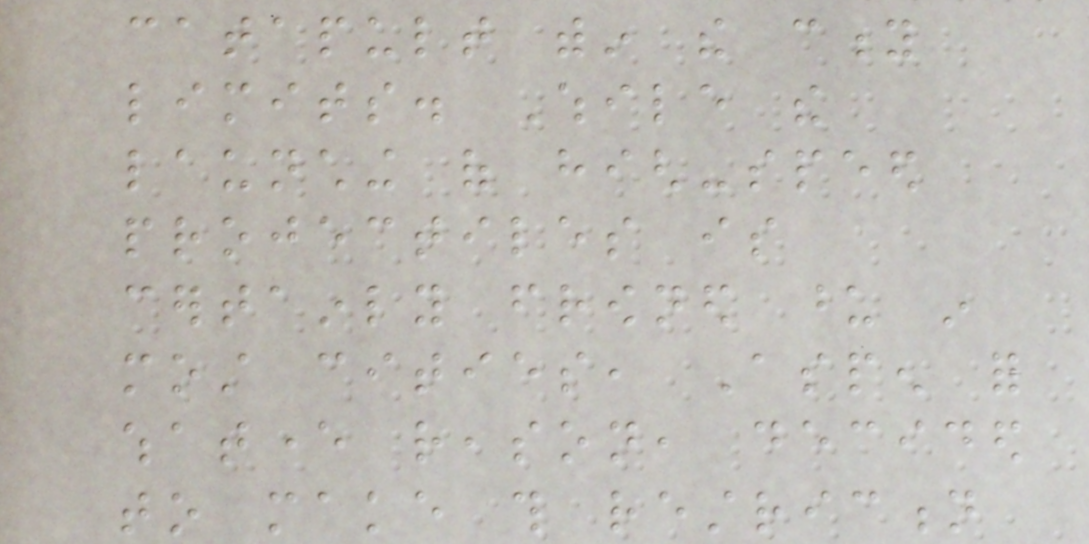catapult within the city
limits. While the
launching of high-speed
projectiles is
certainly frowned upon in
most cities, Aspen for
whatever reason, decided
to make this restriction
